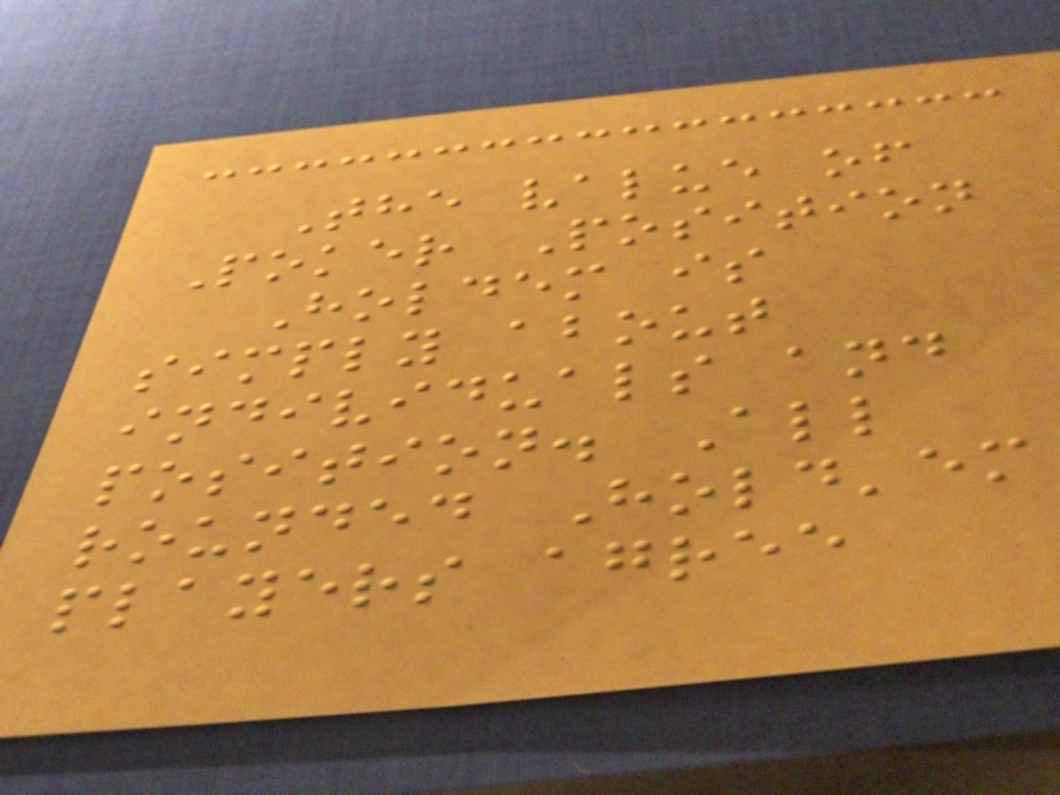The value of
Poker Position
Holdem is
simply about
individuals and
position. All
rounded Hold'em
players agree
